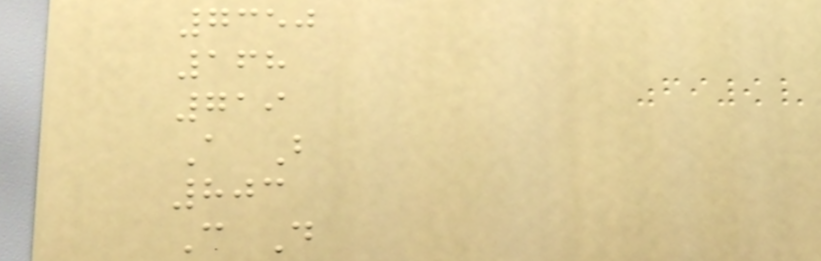7350
168
719
A B
803
C D
